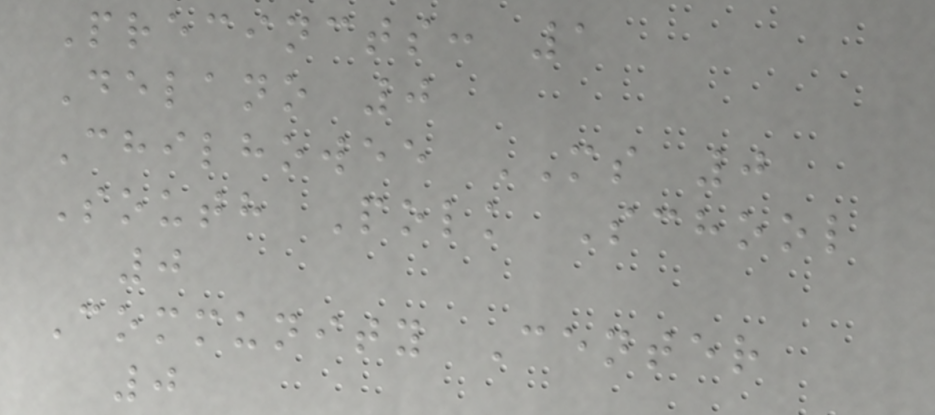Precincts: 1
Delano 0
Chilhowee MS 0
South Polk School
0
Community Center
0
